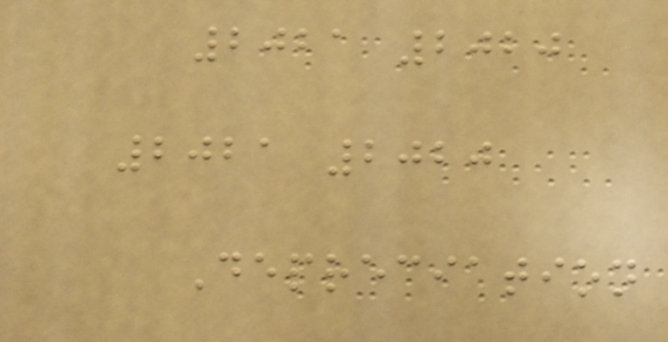2021 2020
2021 2020
Depreciation
